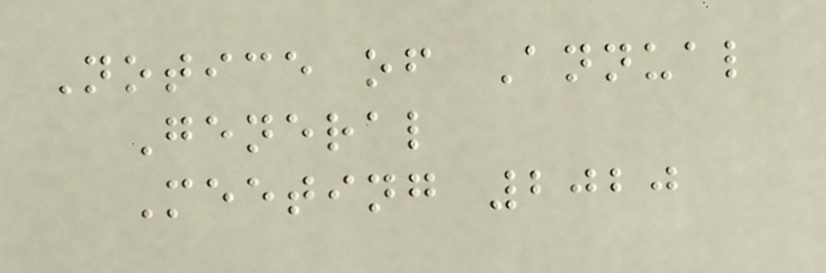Notice of Annual
General
Meeting 2020
